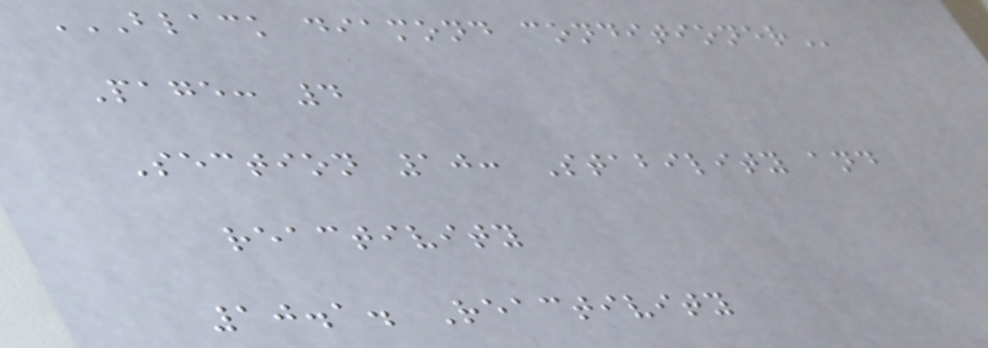BLACK DIAMOND CONDITIONER
Page: 4
Section 10: Stability and
reactivity
10.1. Reactivity
